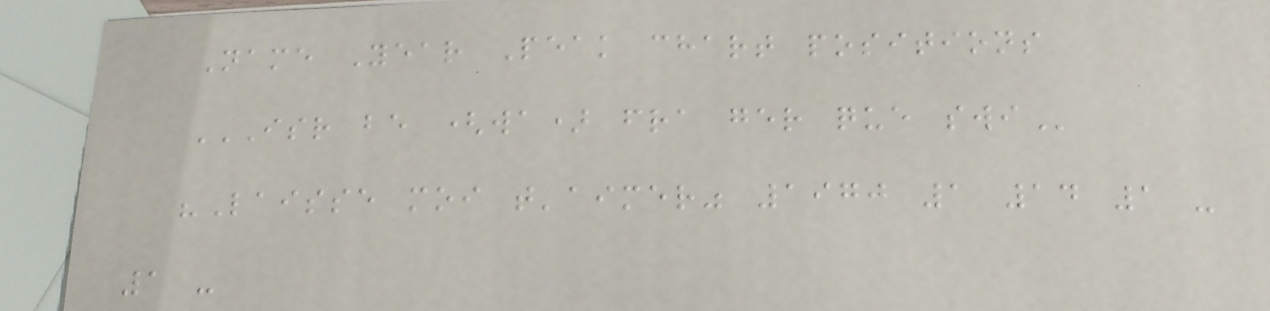Name Year Peak chart positions
ISR BE (WA) FRA GER QUE SWI
"Laisse moi t'aimer" 1970 1 14 1 -
1 -
